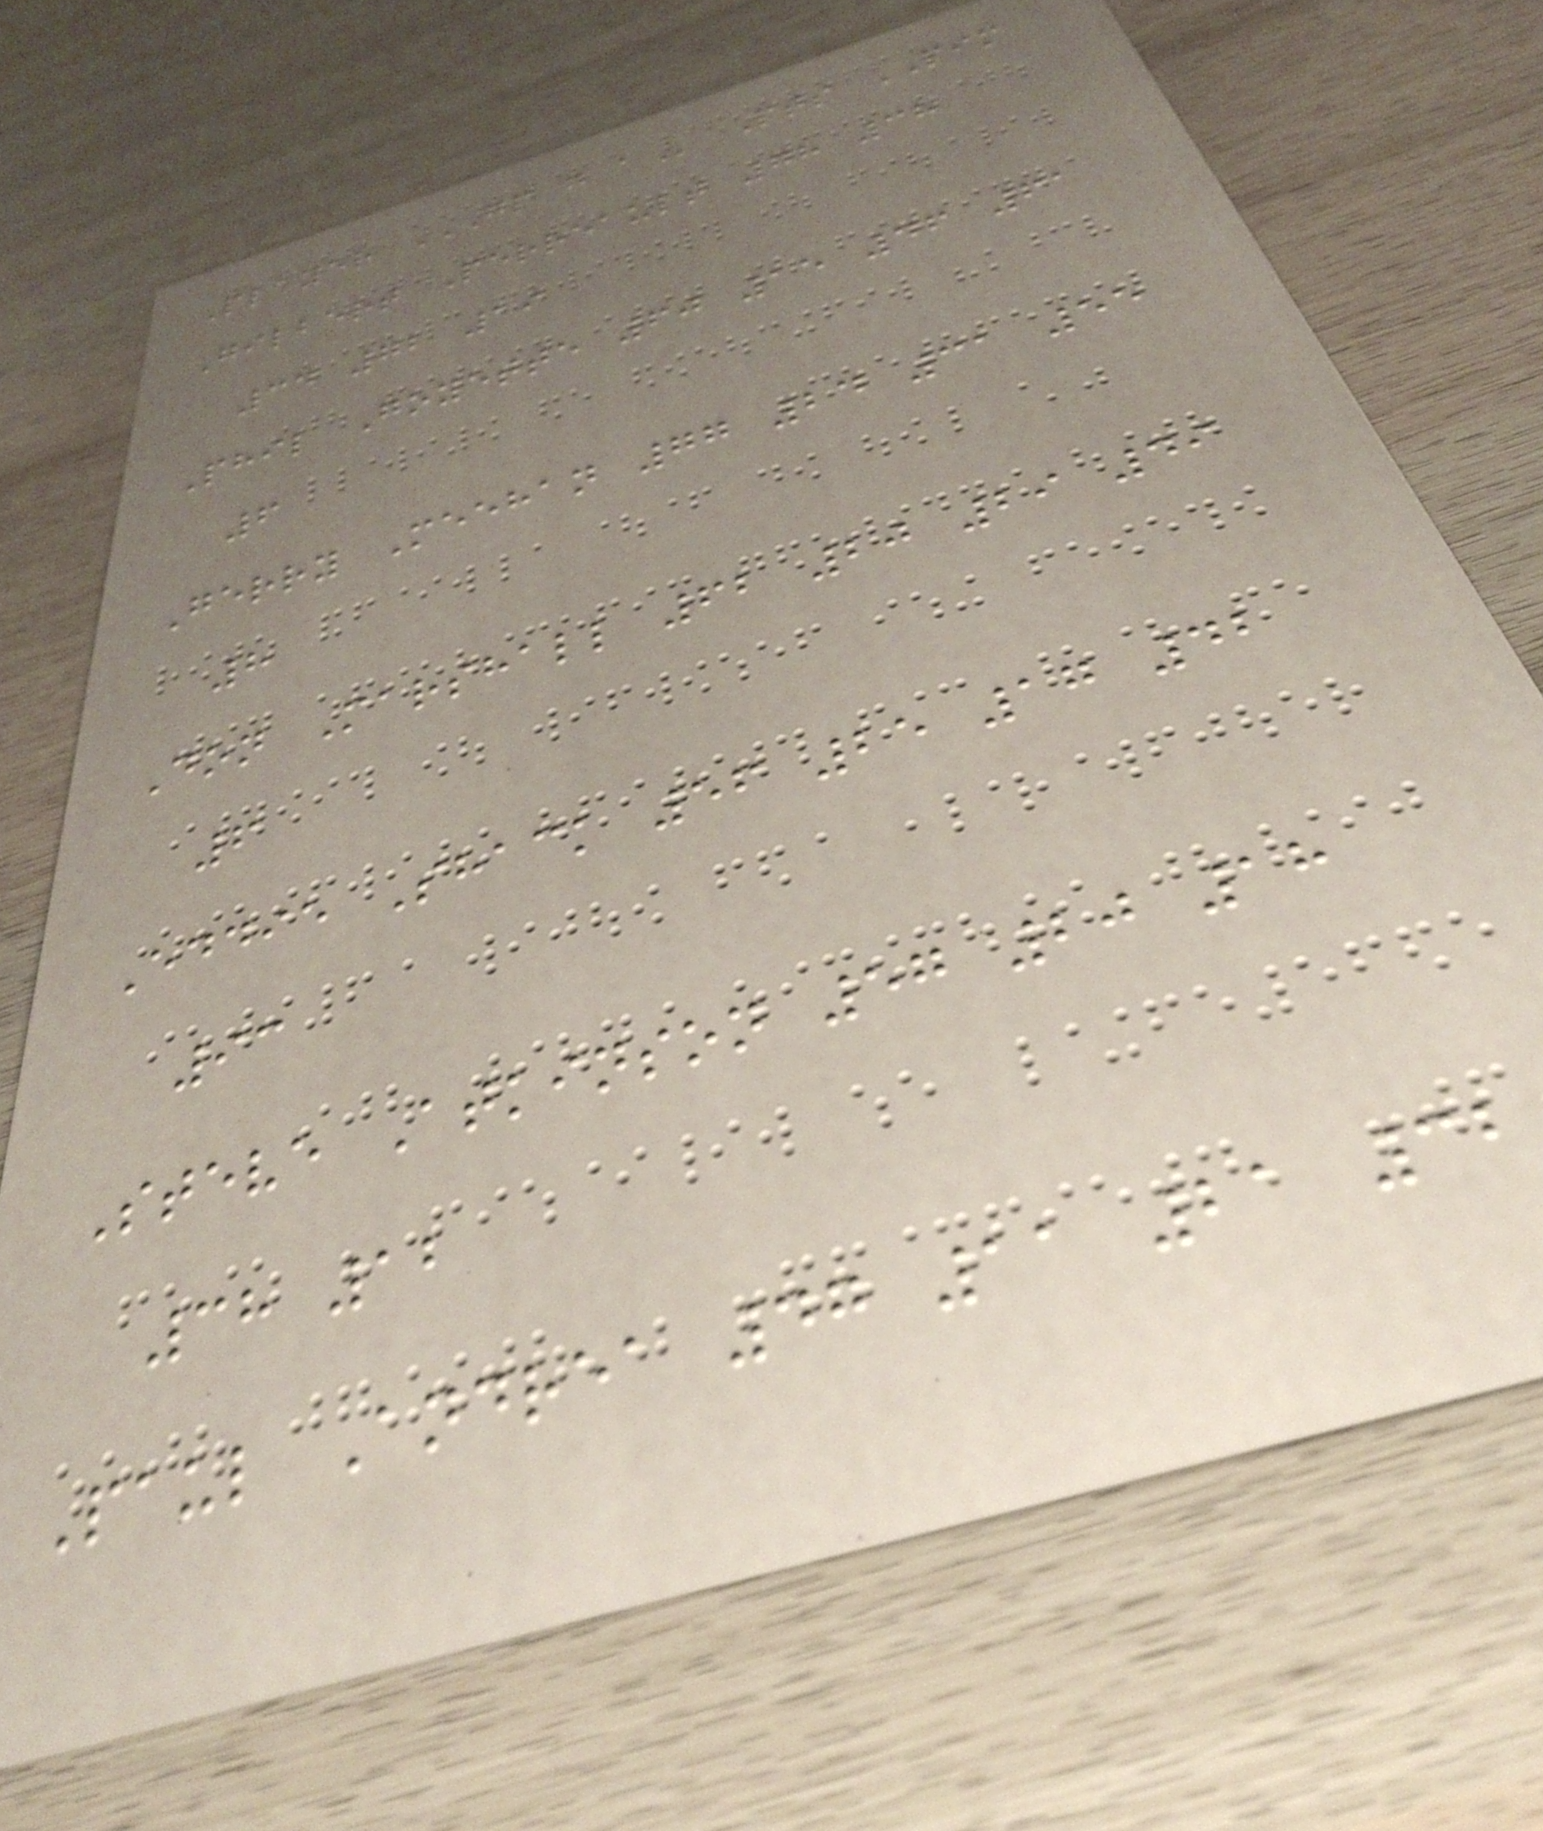Player GP G A Pts PIM
Gilbert Perreault 78 38
34 72 19
Phil Goyette 60 15 46 61
6
Gerry Meehan 77 24 31 55
8
Don Marshall 62 20 29 49
6
Eddie Shack 56 25 17 42
93
Steve Atkinson 57 20 18
38 12
Paul Andrea 47 11 21 32
